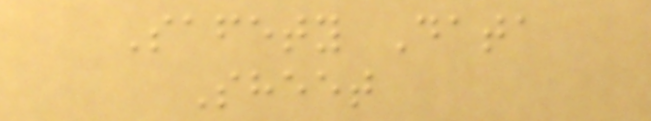Safety Data
Sheet
